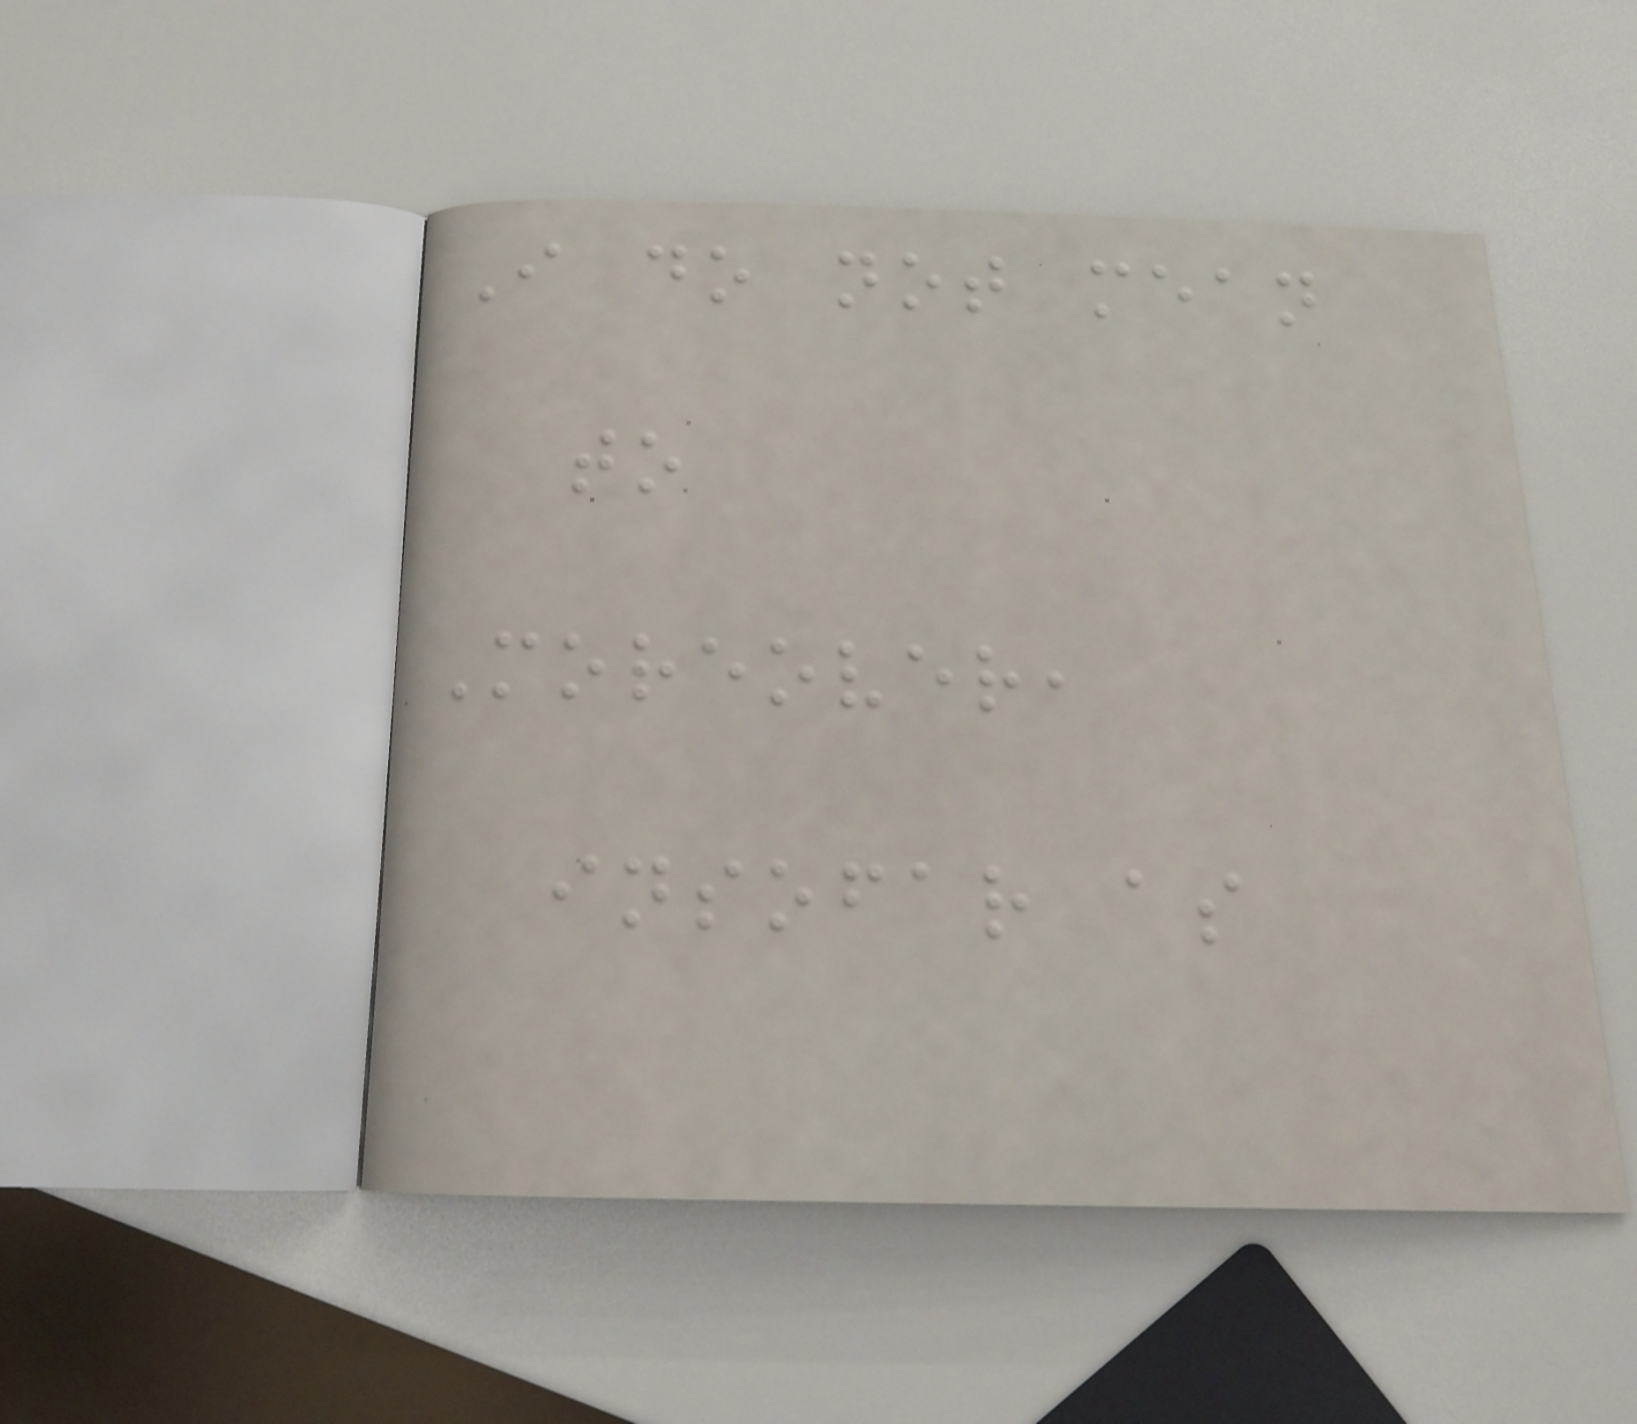I do not mean
to
Moreover,
insofar as
